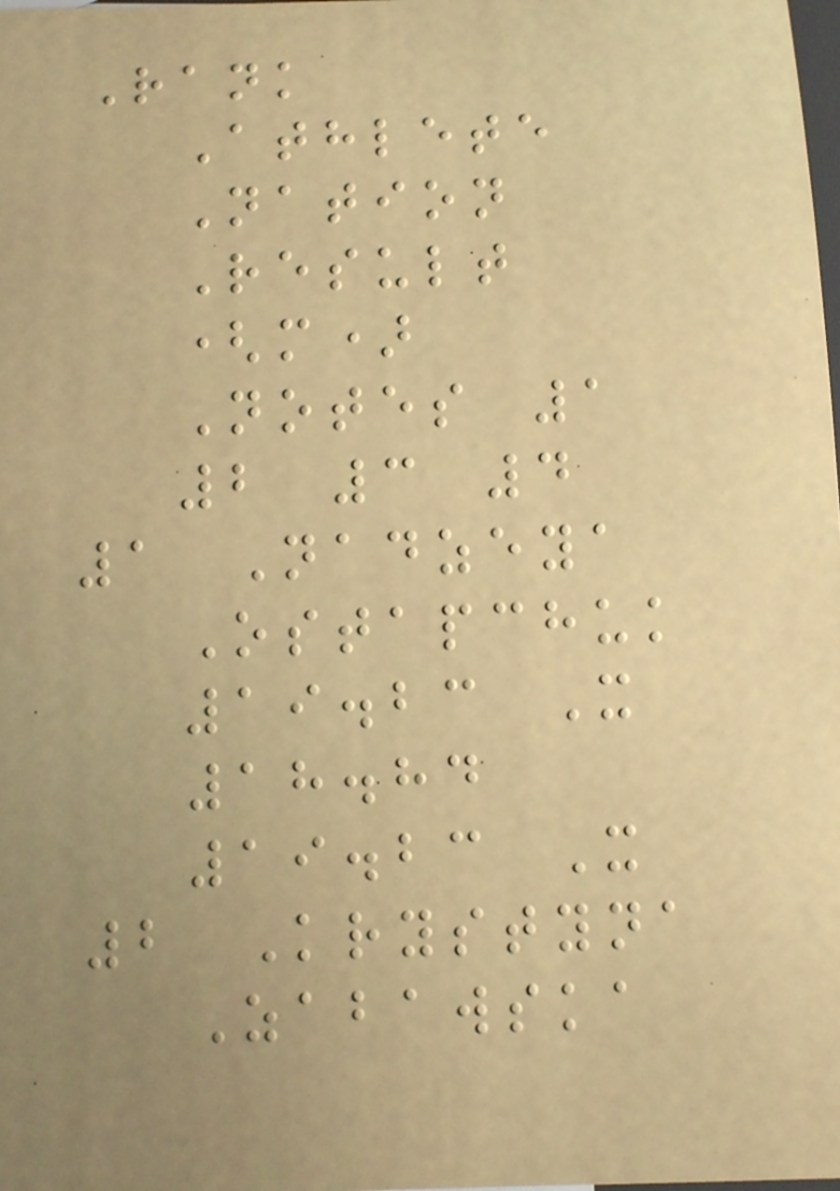Rank
Athlete
Nation
Result
(m)
Notes 1
2 3 4
1 Nadzeya
Ostapchuk
19.23 X
18.84
19.23 X
2 Krystyna
Zabawska
